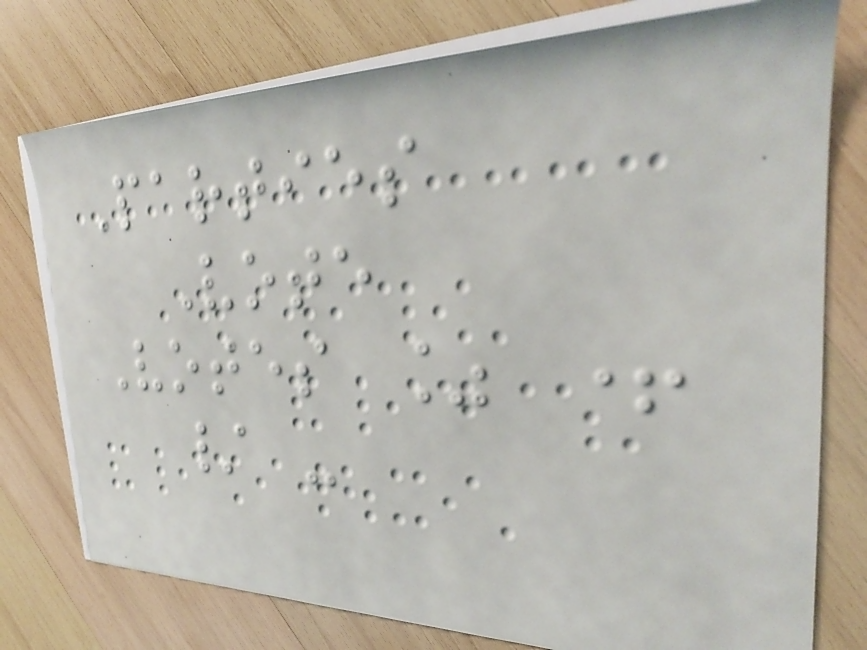Parties
Vote
Votes % +
/ -
